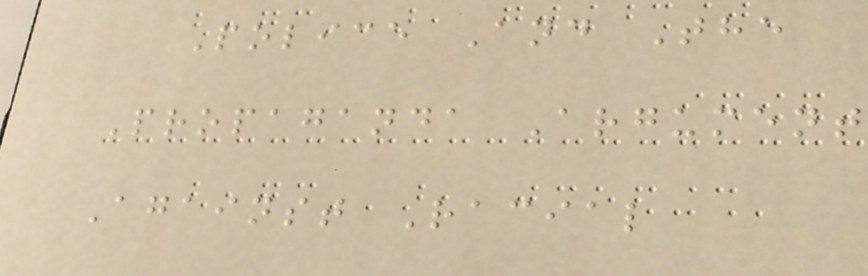Police And The
Propaganda Argument
Against Racial
